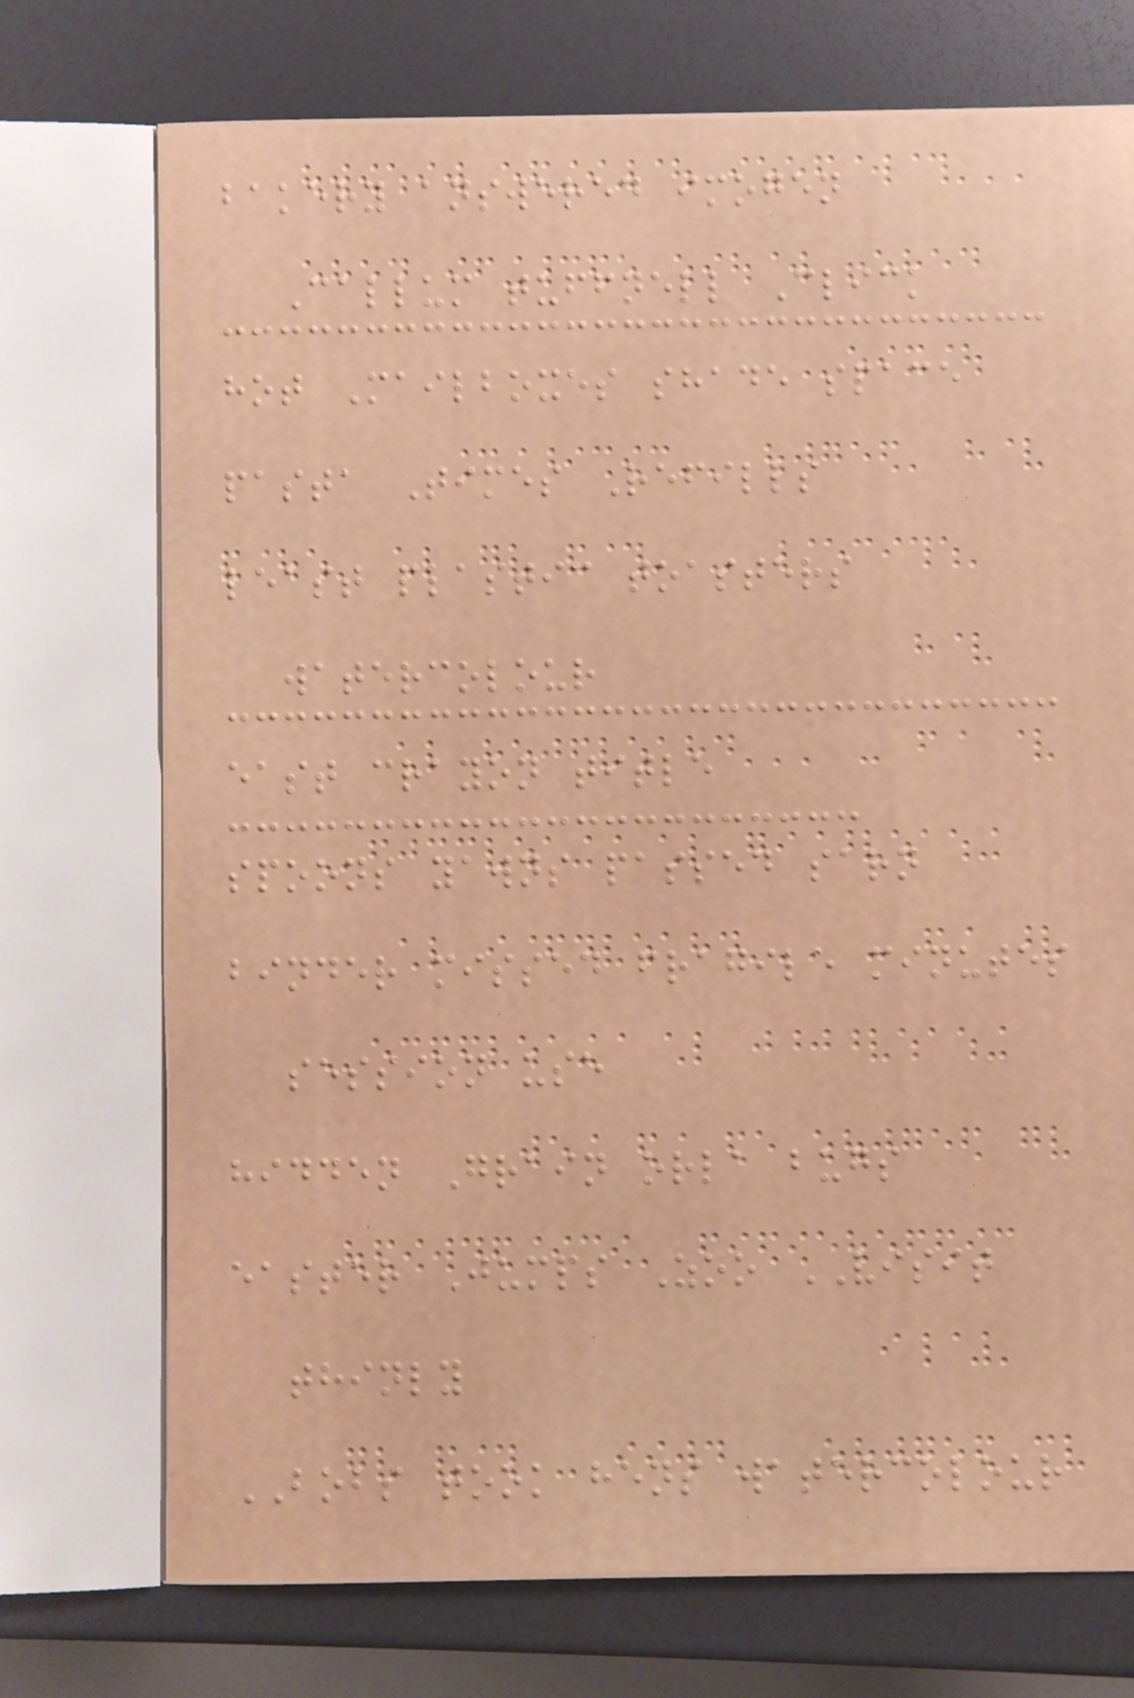bakery answered imogen
Callum tuffnell Click
hot Mailboxes shade space
pasta Times Refills
least plastic toasters
watercolour
east crayon title
spoons yawns passed sarn
binder missed fragile minutes
session use
hidden Grain orla bugs
easter Jumps Zoo VISIT
thinly
BOBS took hens watercolour
